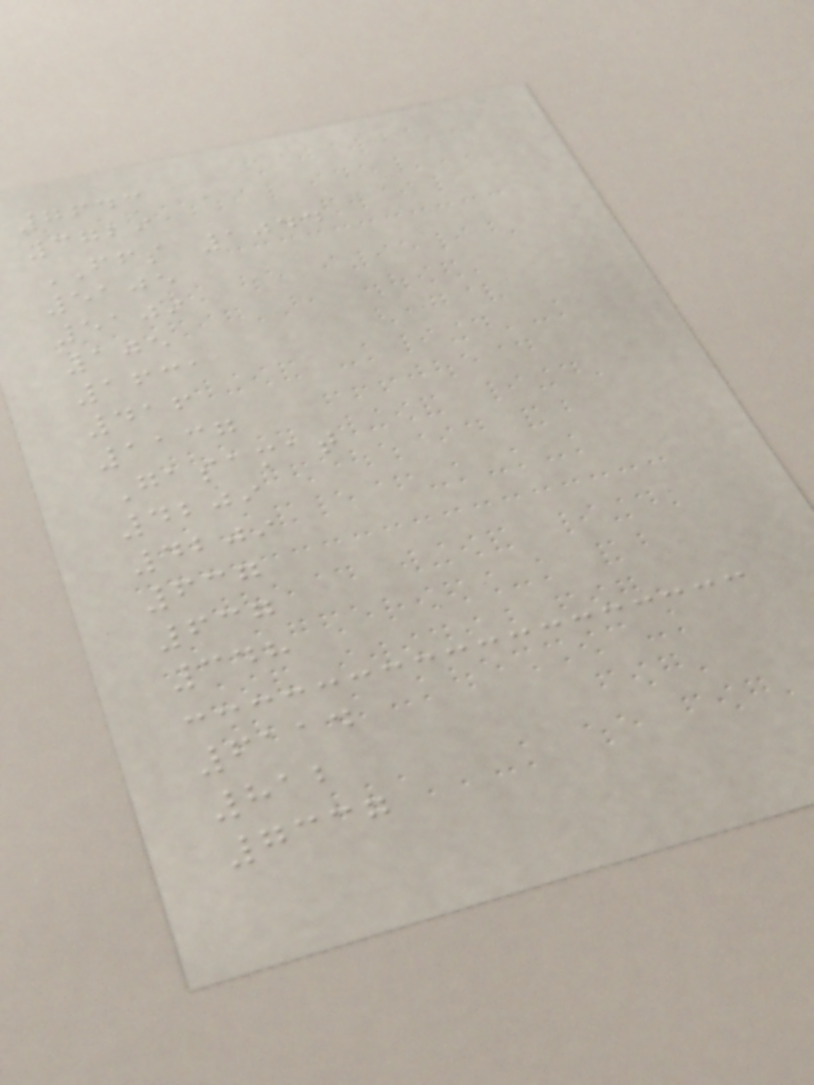7643
3729
FFS 1044
5105
5109
105
1631
416
1137
Gasamat
4209
4209
637
637
348
6114
812
7337
